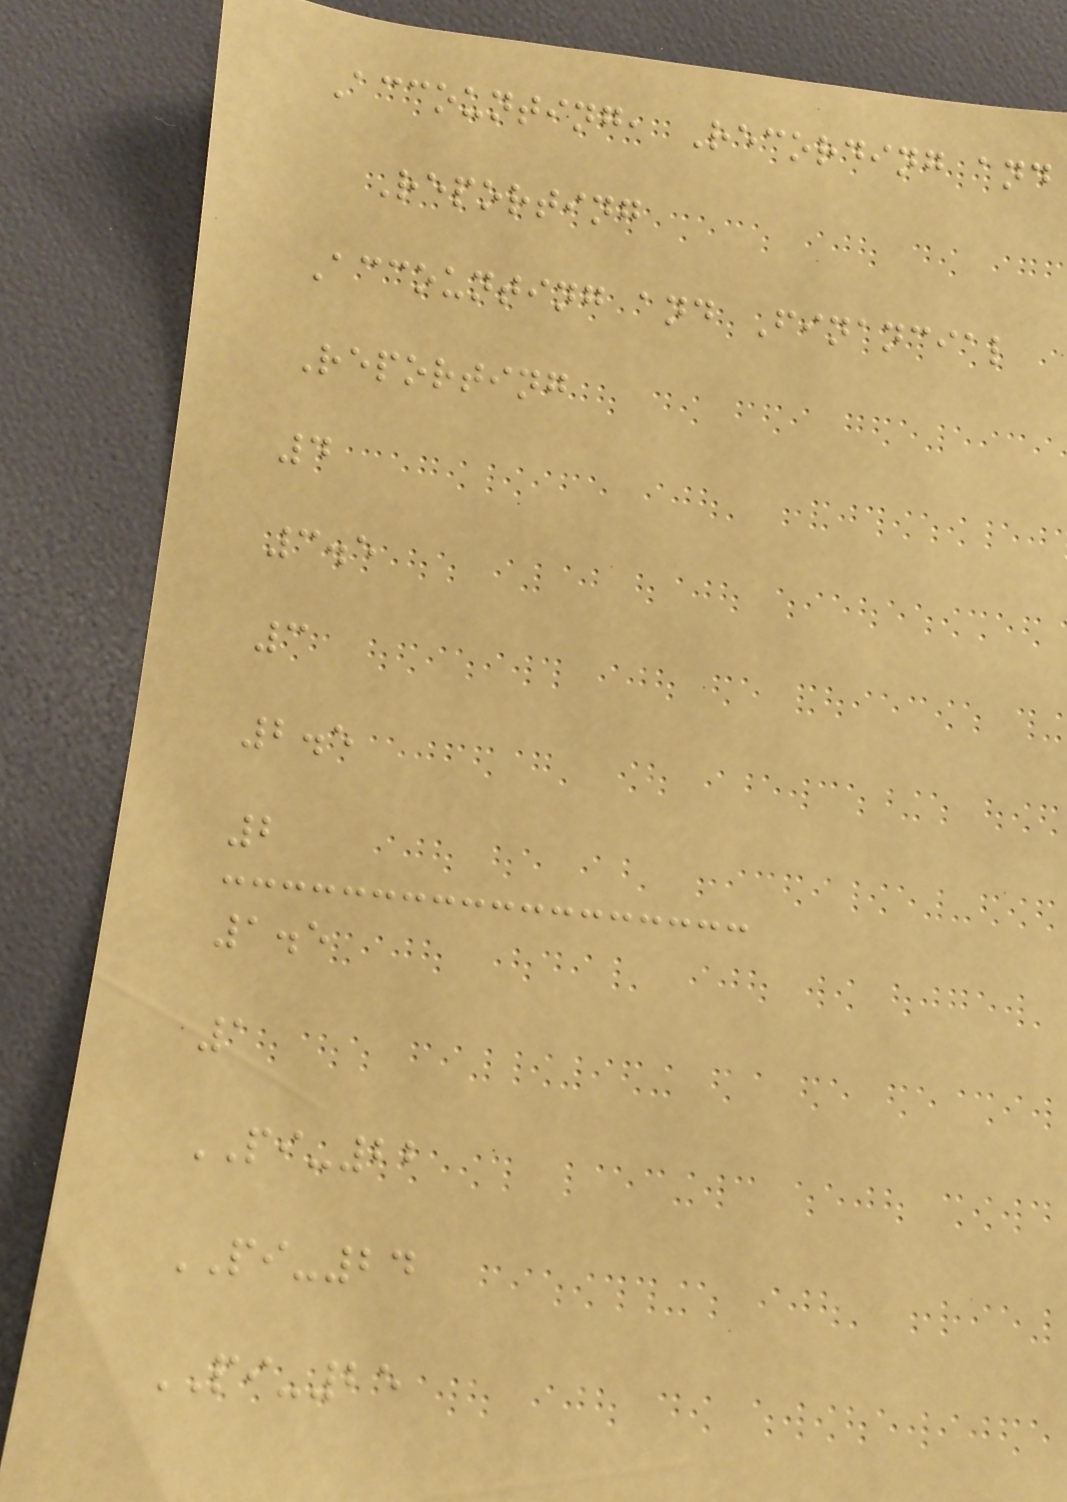Accounting, Recording and
Reporting
Accounting and Financial
Reporting
4
3.5
3
2.5
2
1.5
1
PI-22
PI-24
PI-25
